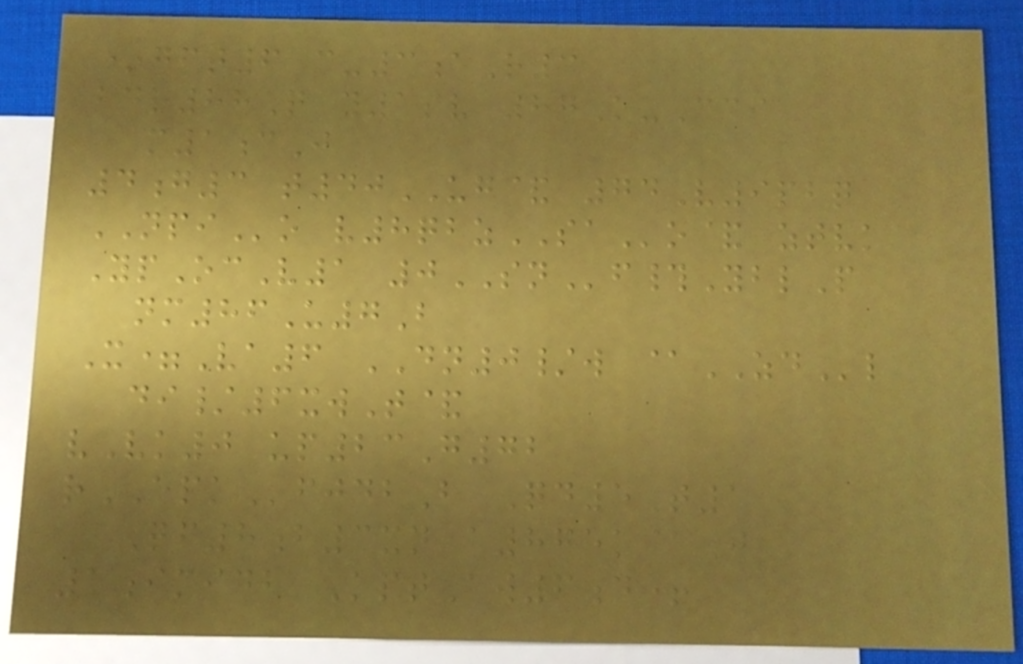*gft6 c-3aR3
bdr88Q y1sv 87K-Cci
m1cJ
4g3 t40UG& 74V9pbq
NPIo v8qbzSAo& ztvk
YpOcV1 0SNf#YblP
nm86U7B
X=Va6 DN0/w @ZDl
di/6xwT&
vVk0 up23G72
rEPKfjdbB Qd5T1
Qf8b3xn a875k@J
1imidb KptAw6d+
